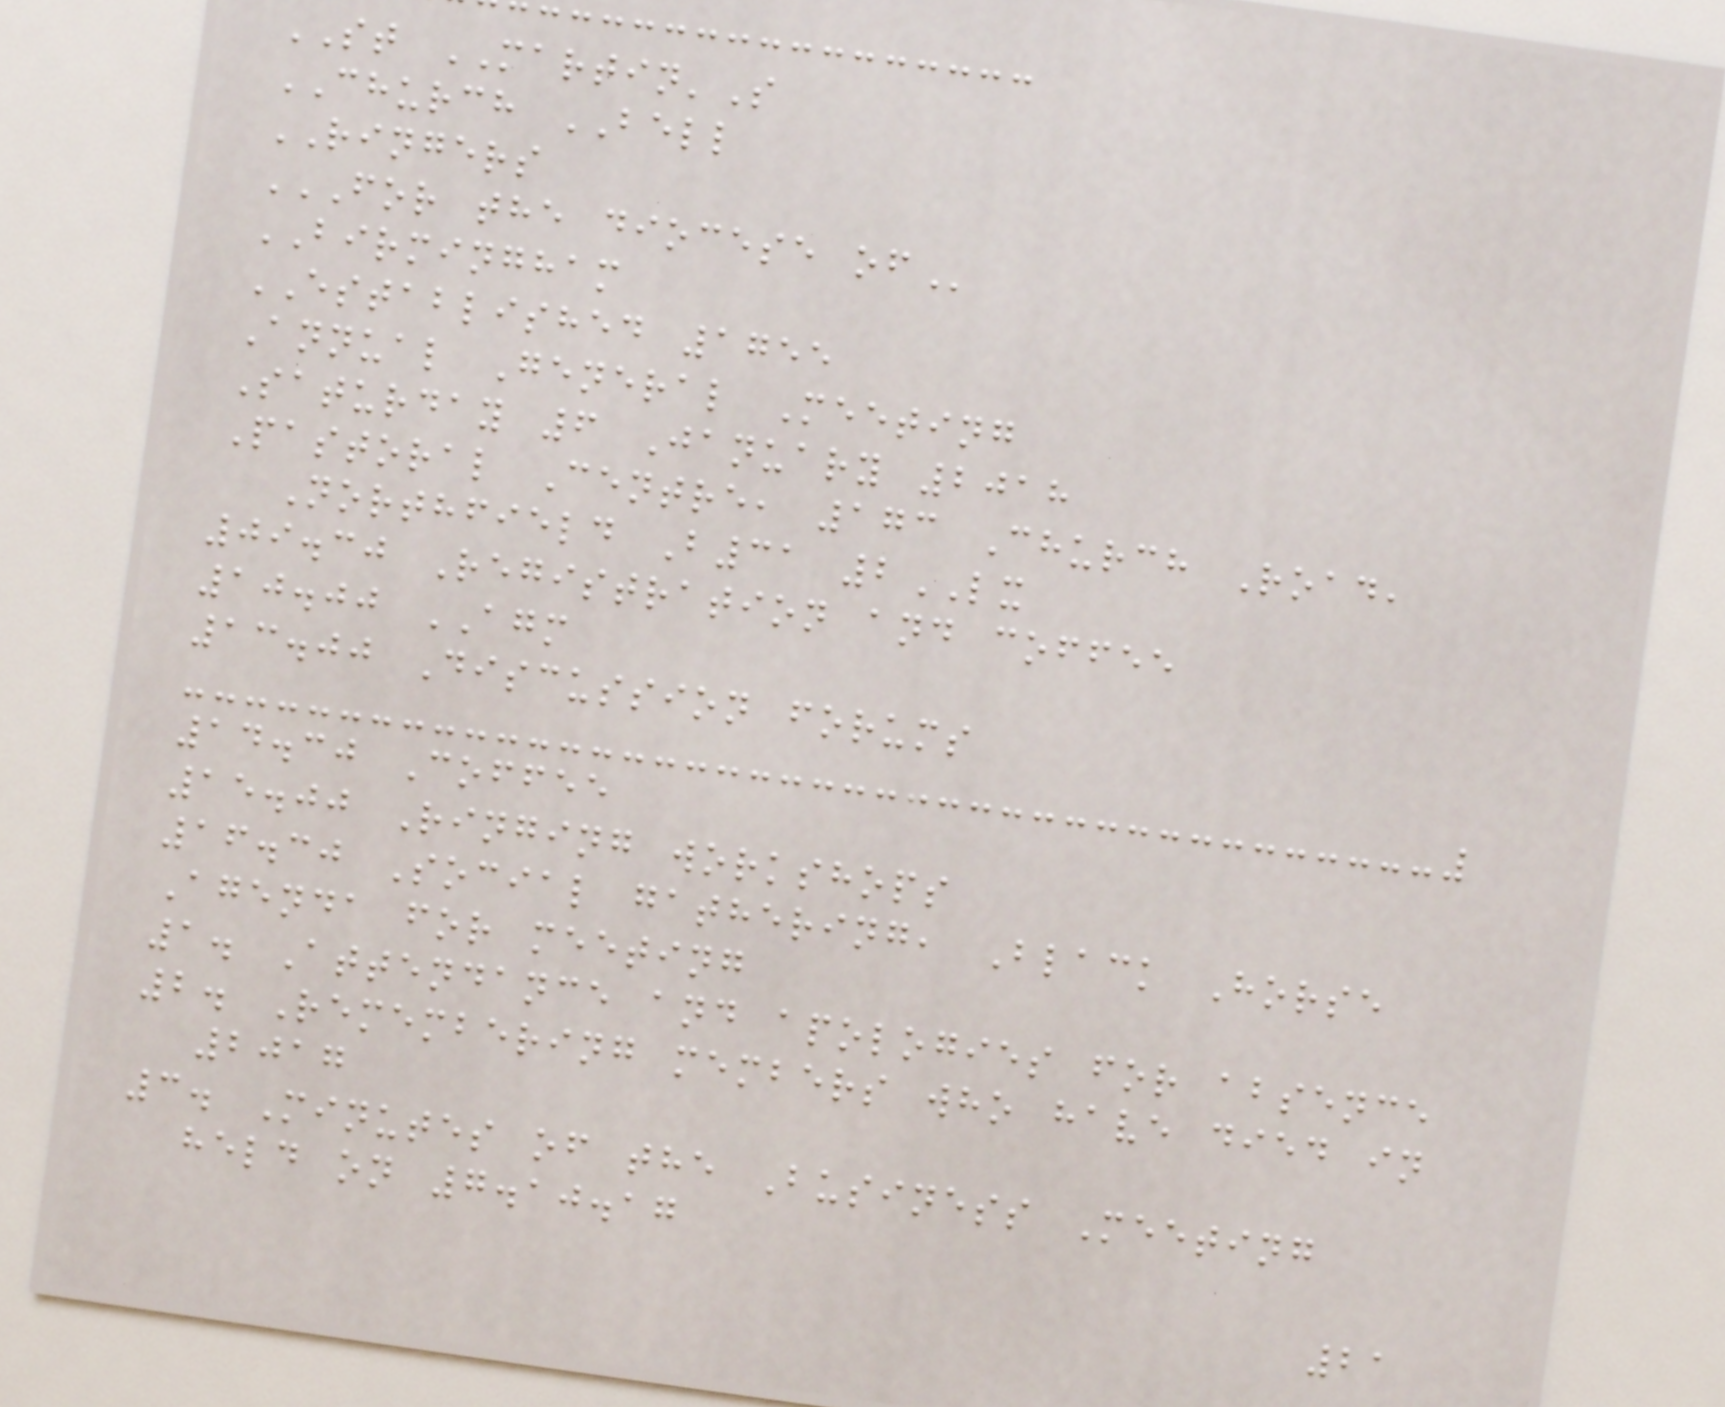ST MARTIN'S
CHURCH BELL
RINGERS
FOR THE DIOCESE OF
BIRMINGHAM
ESTABLISHED 1755
Annual General Meeting
Saturday 6 January 2018
Pastoral Centre, 173 Church Road,
Northfield B31 2LX
09.30 Registration and coffee
10.00 AGM
13.00 Discussion forums
14.30 Coffee
15.00 Ringing workshops
16.30 Social gathering, Black Horse
Agenda for meeting
1. Attendance and apologies for absence
2. Remembering members who have died in
2017
3. Minutes of the Business Meeting
held on 7.10.17
21
